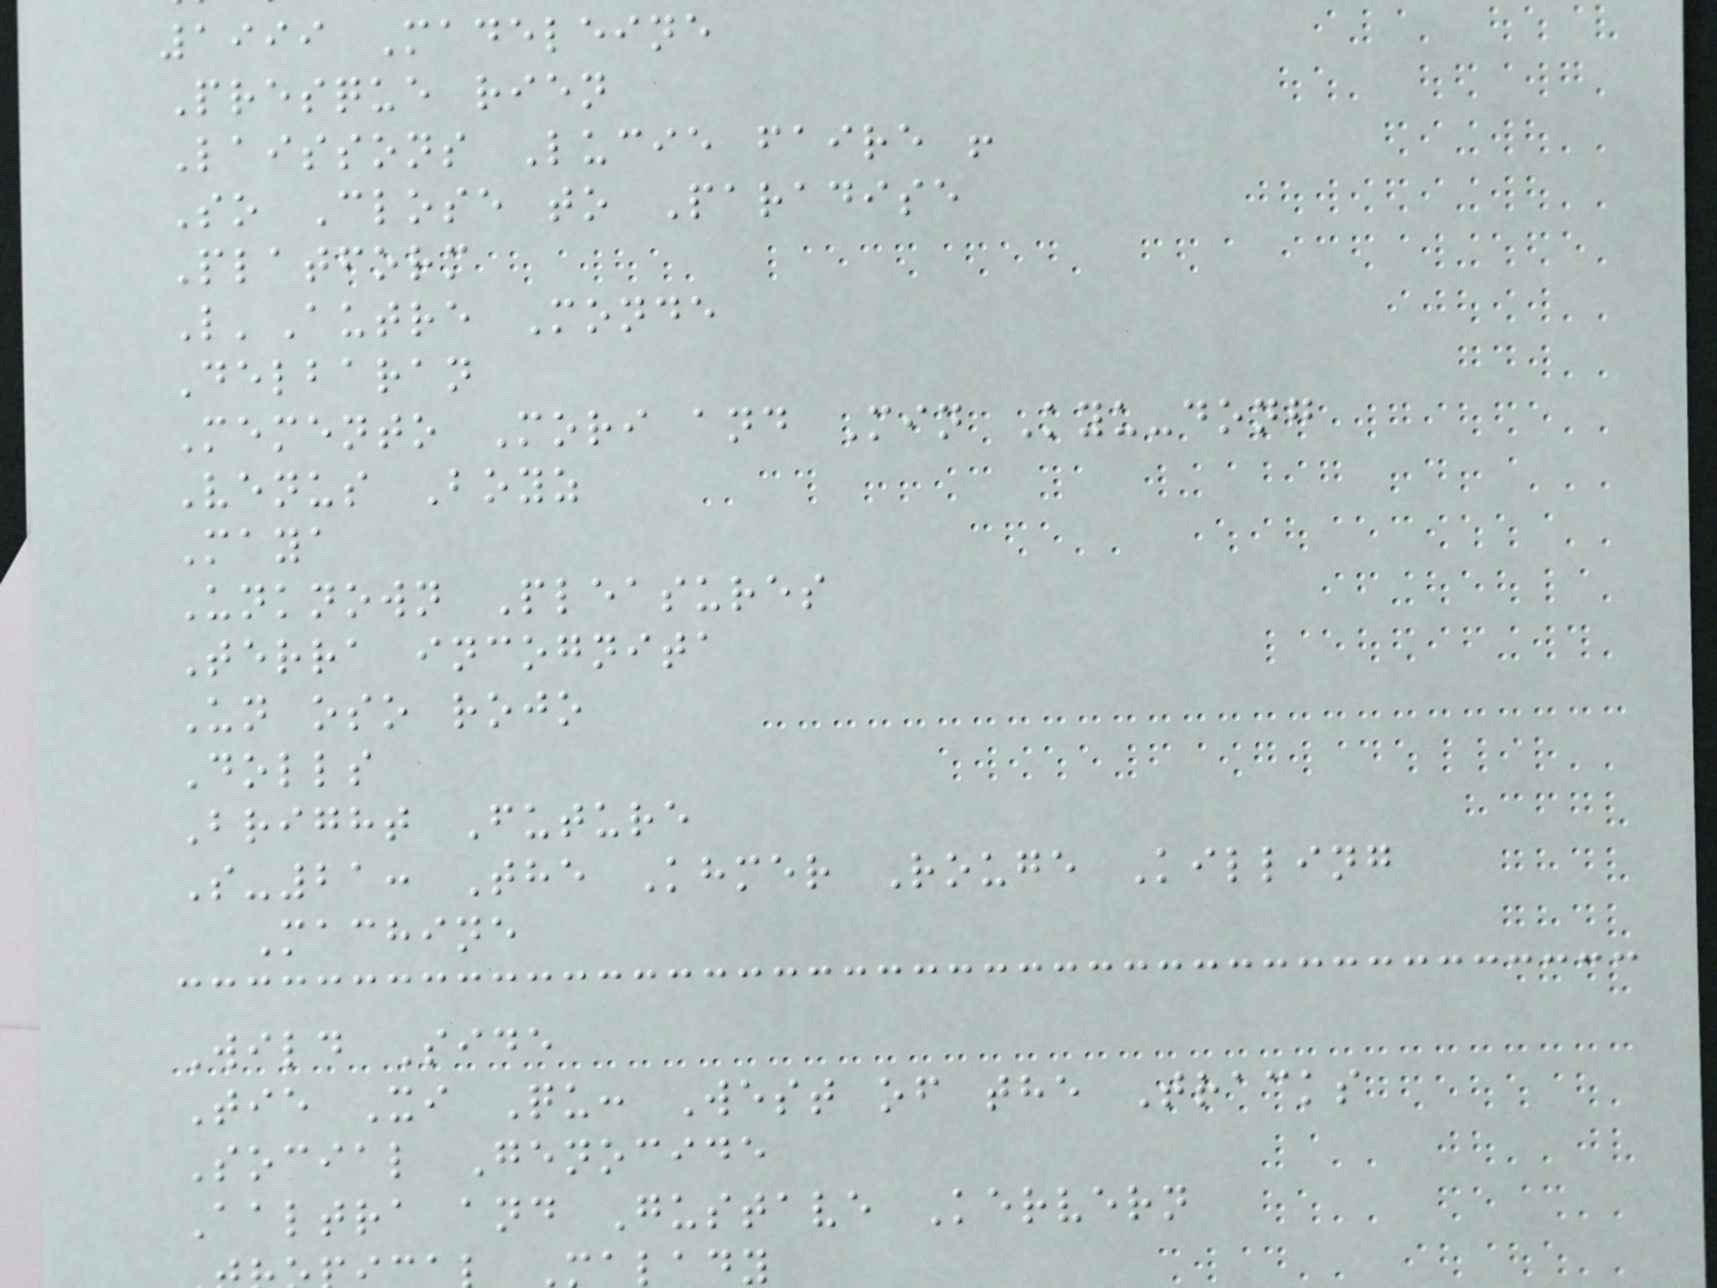1999 Madeleine
Presque rien
Laissons Lucie faire !
So Close to Paradise
Platform
L'Autre Monde
Delbaran
Memento Mori and Min Kyu-dong
Venus Boyz
Maya
Unknown Pleasures
Terra incognita
Un oso rojo
Dolls
Bright Future
S-21: The Khmer Rouge Killing
Machine
Wild Side
Tie Xi Qu: West of the Tracks
Social Genocide
Aaltra and Gustave Kervern
